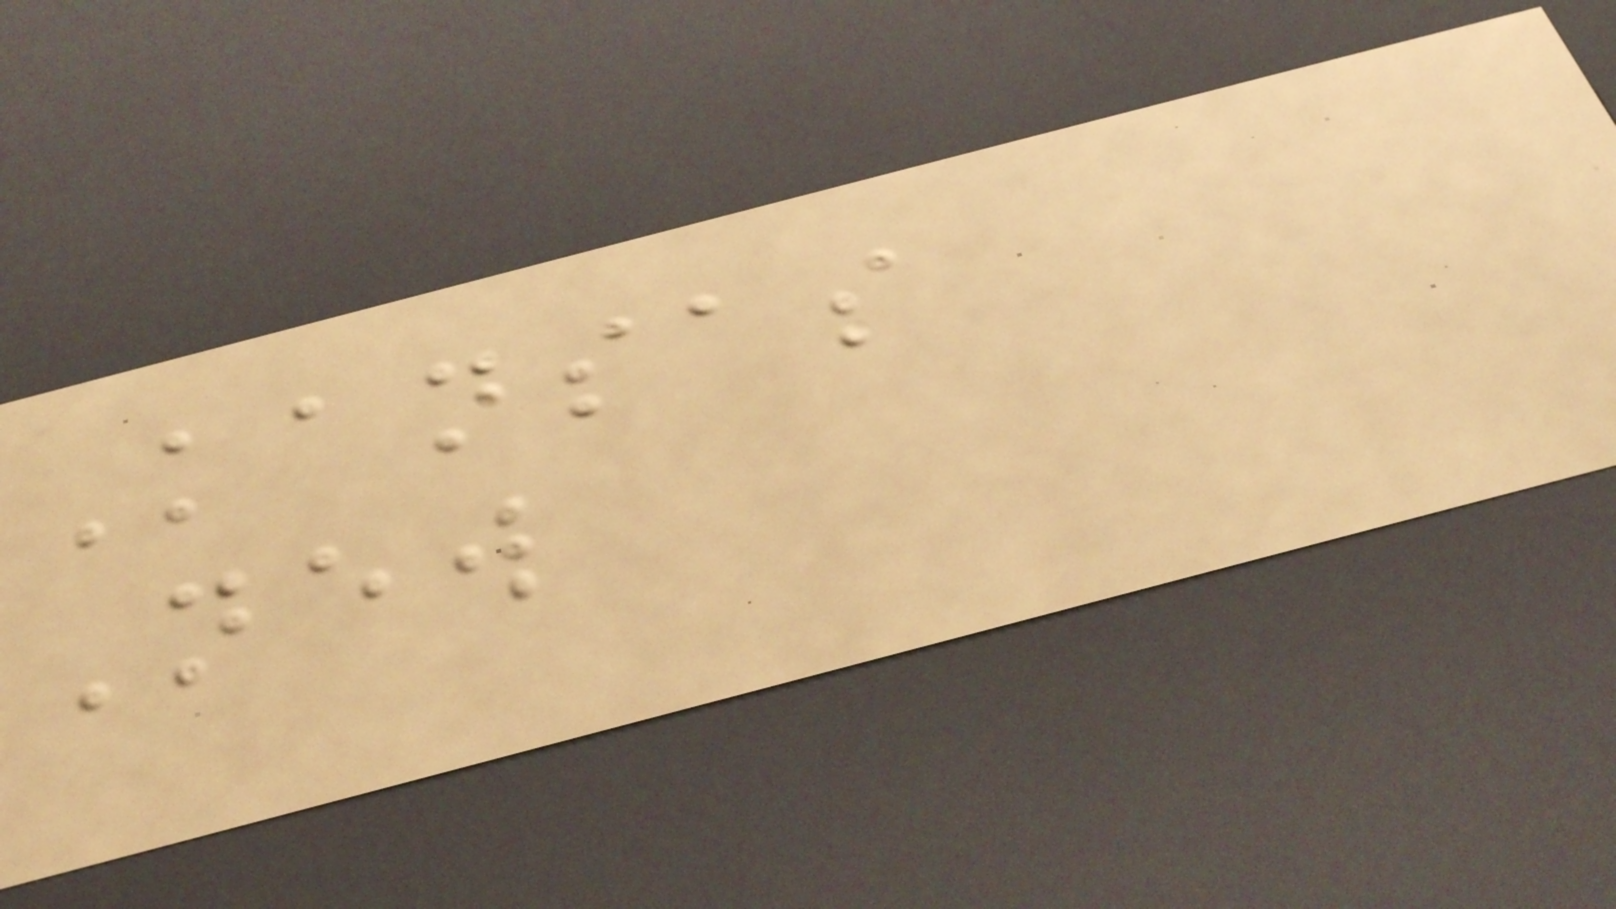Kansas
New
